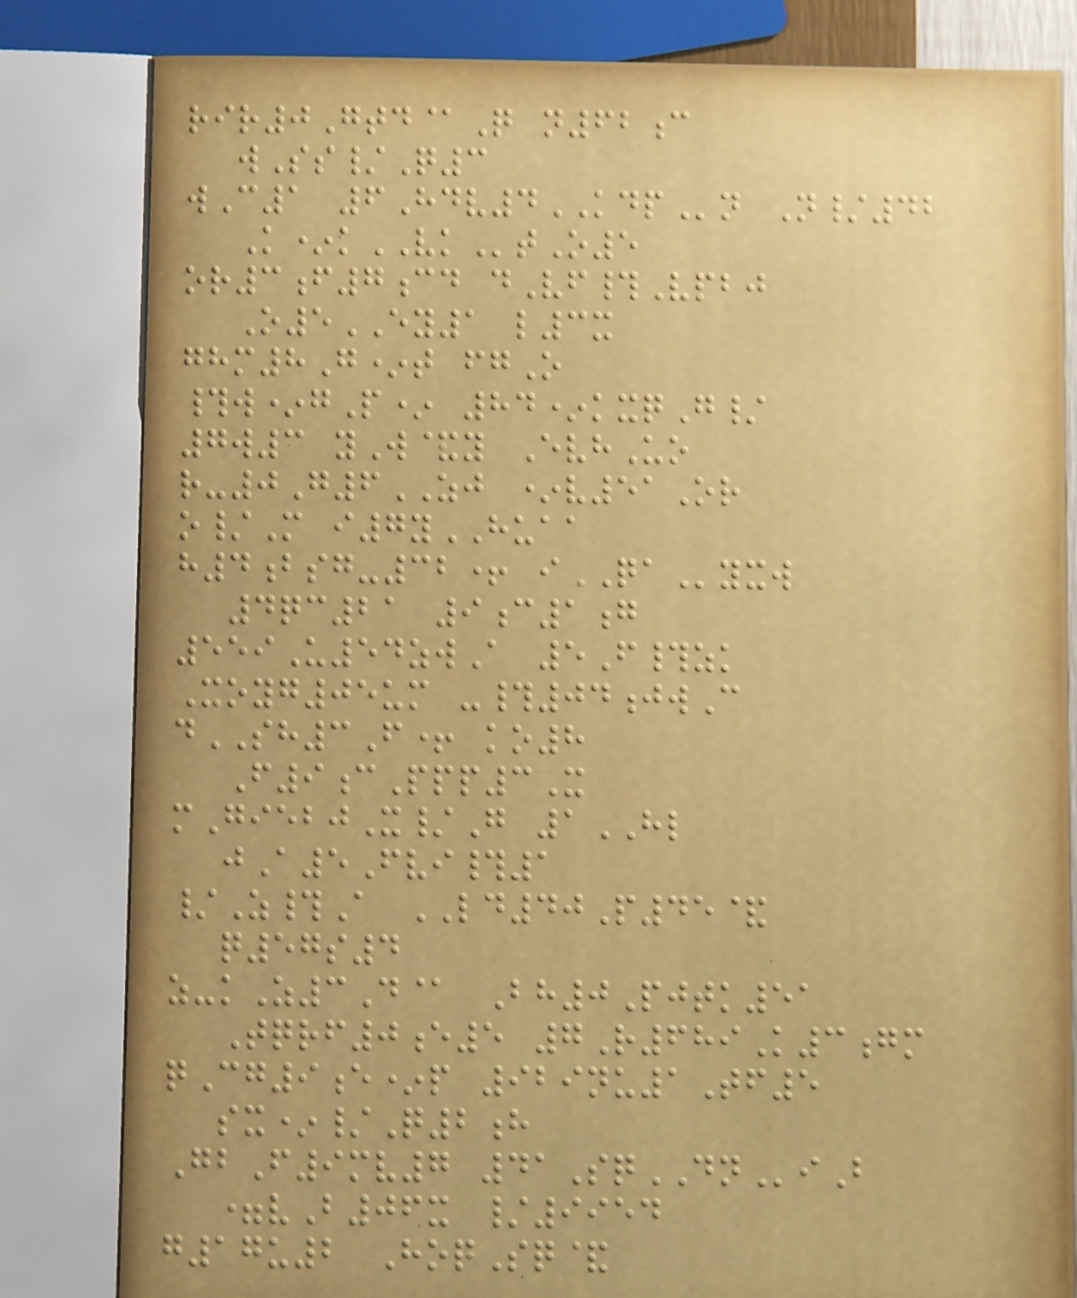rir0Gtd@Q n62c
wSs/Q3
wC1 6Hdv4KDPn N/42
K*kVKtO5
or3f7cd dVf#Vpbj
O5EY1 l3x
ghm8G*t fgO
#w*gP* 84*kxqG/
7w3 yW&y EvhUo
r-0G6ZJ *v51Or
o/M i7yHUAA
h4bsg-32+ iQAyxw
4qc21 9c1g
559U54zwA 5F#zk
Xoyg05um -#04jwC
dSH3F+ ko8
F9cPpp3X
mGiebjX/G 1HL
jA5Fvi#1
/Z#A LD40P45&
q57s4
z-kZ3D@ Bh0Pjtk51
Tqrf0e5 7R689K3gm
qCg9e*p 929nu1Tf5
sx*/Q2h
GbF9mv7 41SqDNiB
=vB06x /9954
g17u2 HoqSq&
